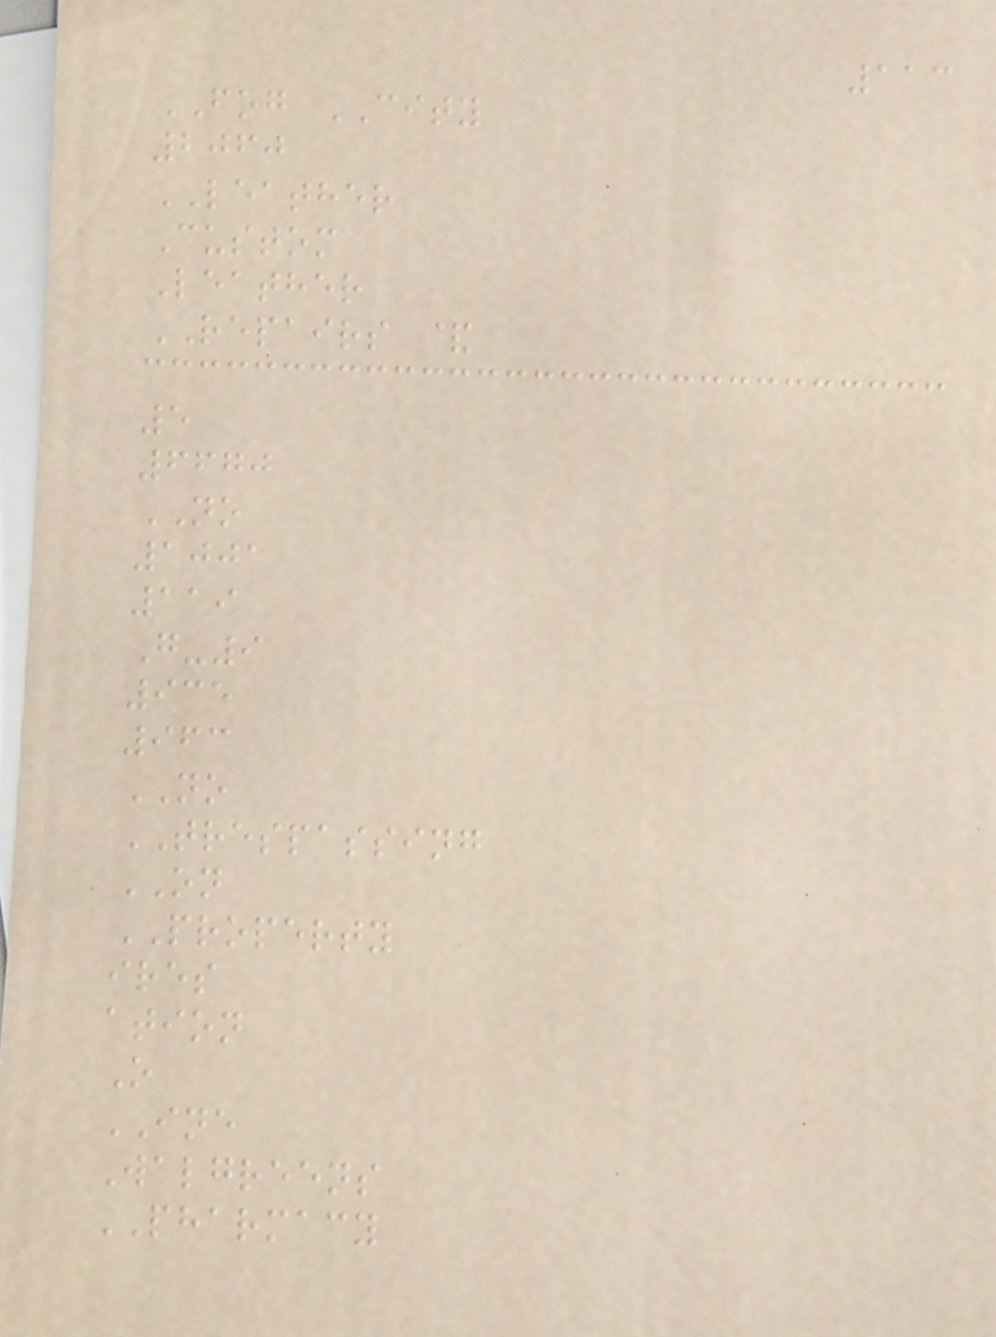113
FOG CITY
2060
LEATHER
Custom
Leather
REPAIRS &
5
6670
NO
1001
119
G-9
935
963
NO
TRESPASSING
ON
PROPERTY
ires
ation
O
INE
Walgreens
PHARMACY
